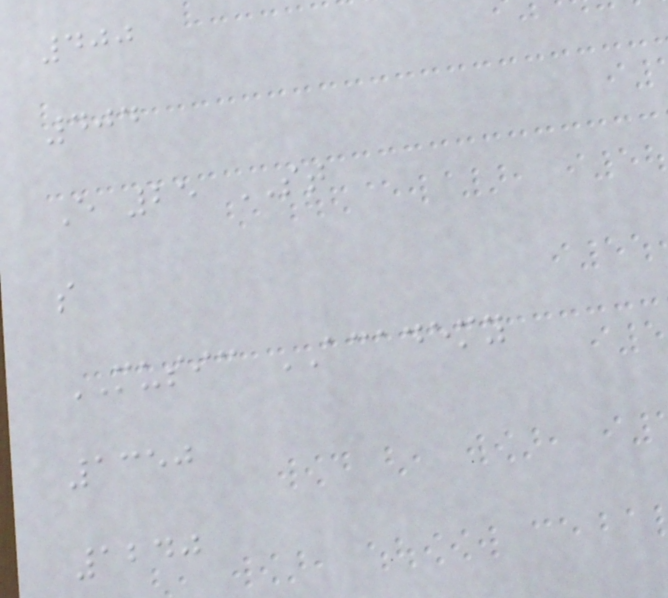400
404
E 25 ST
s
MUSIC ACADEMY
1350
1240
